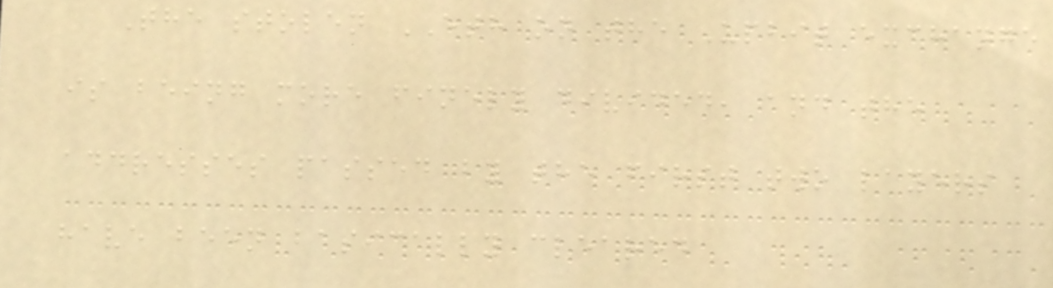The stolen ETH on the Upbit exchange
is being more finely divided, and the
addresses passed by the first two layers
have been basically cleared
